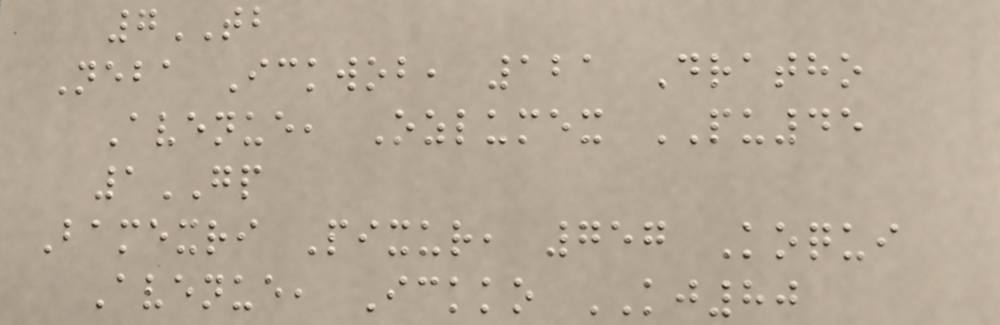7TB
Neba Ickwob, 121 Dratho
Avenue, Ozlumex PU45
1GP
Bamexri Pixur, 757 Koqui
Avenue, Ickko KJ80
